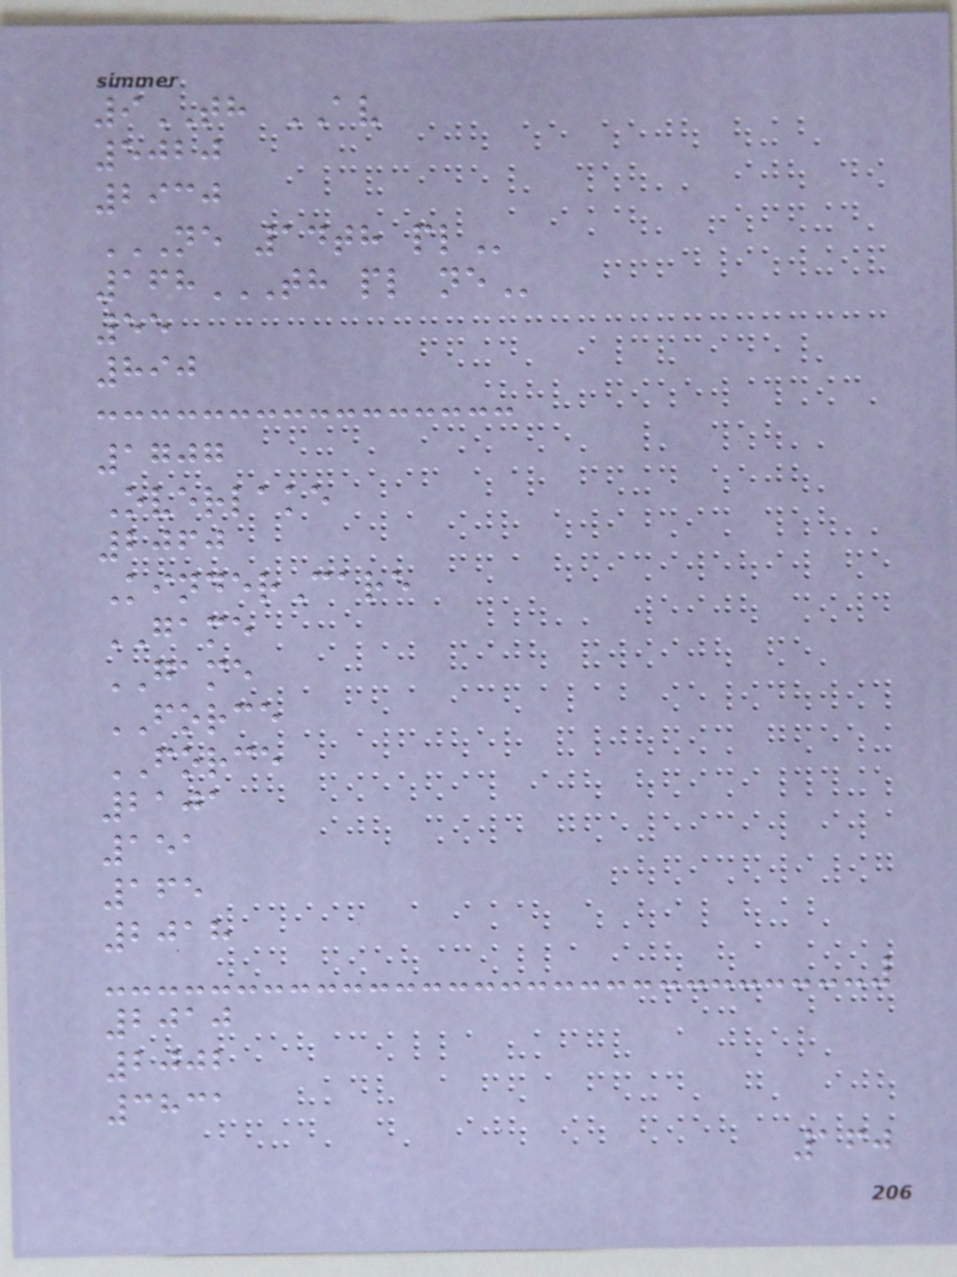9TH AV
5020
2930
NE 14TH PL
168TH PL NE
55
890
1707
Overlake
2060
KinderCare
GAME
GAME
FORCE
FORCE
2101
151
165
2018
2010
2002
3831
160
